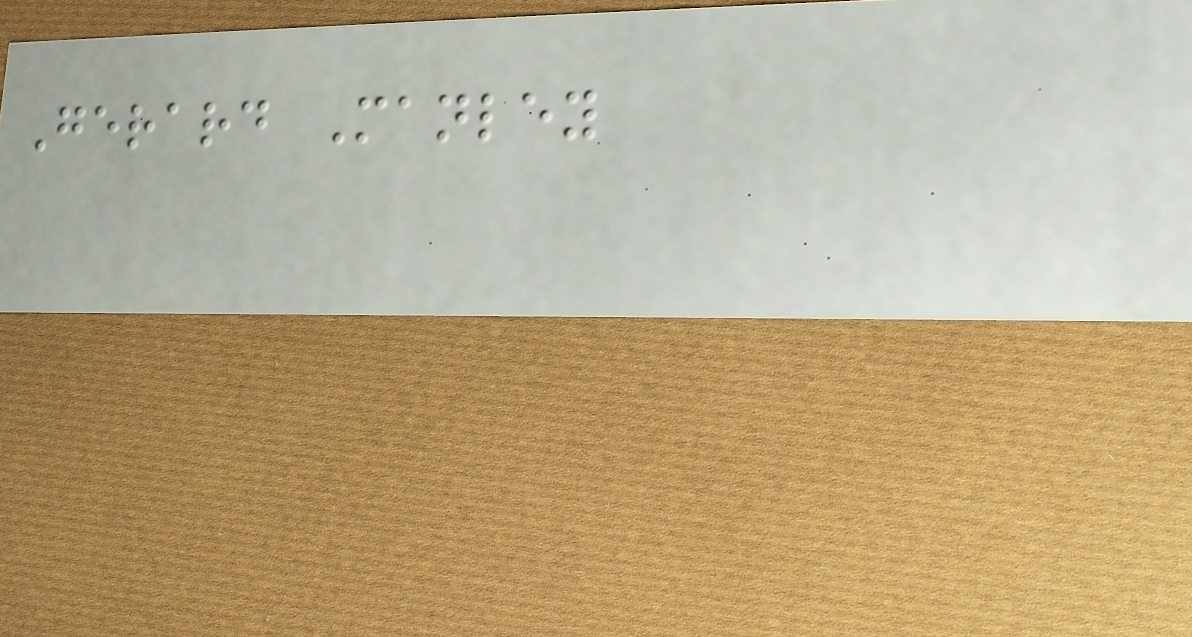Gerard Manley
